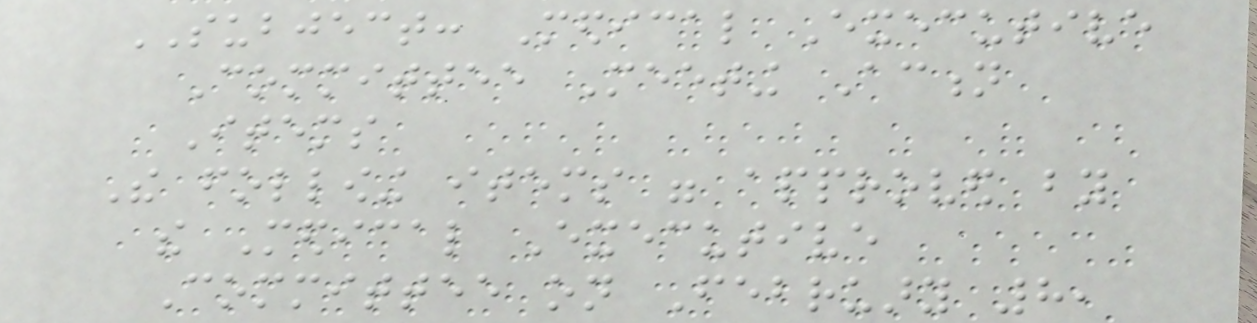SUBJECT: Medical Executive
Committee Meeting Action
Items
The following items were approved by
the Medical Executive
Committee on February 8,
